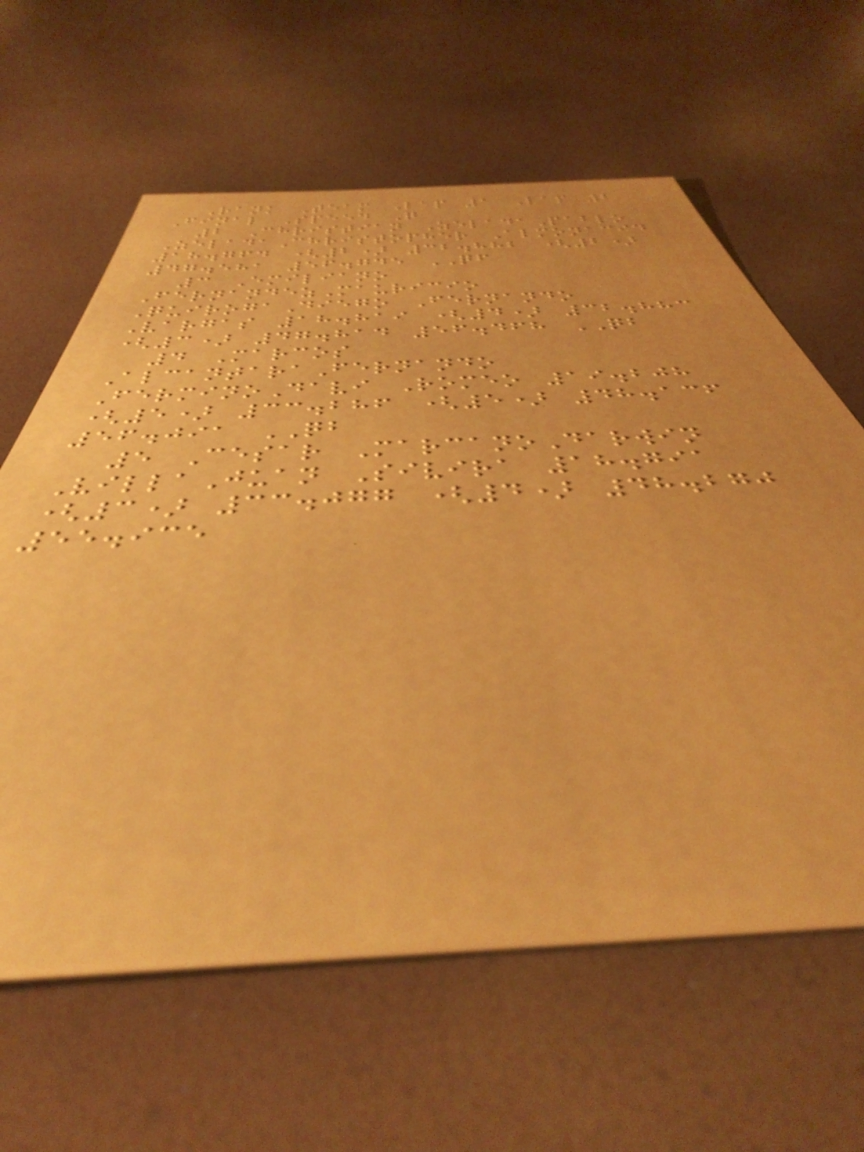Rank Team Lap 1 Lap 2
Final Speed Q
2 Christian ZeladaPablo
ZeladaChristopher Almonacid
18.764 (2) 32.882 (2)
47.581 56.745 QF
3 Emiliano
FernandezMauricio
QuirogaDiego Fernando
Vargas 18.819 (4) 32.883
(3) 47.814 56.468 QB
4 Marcos
AlcantaraFernando
FerminoDavi Romeo 19.208
(5) 33.286 (5) 48.136
56.091 QB
5 Cesar MarcanoDarwin
VillaJuan Sivira 18.791
(3) 33.077 (4) 48.270
55.935
